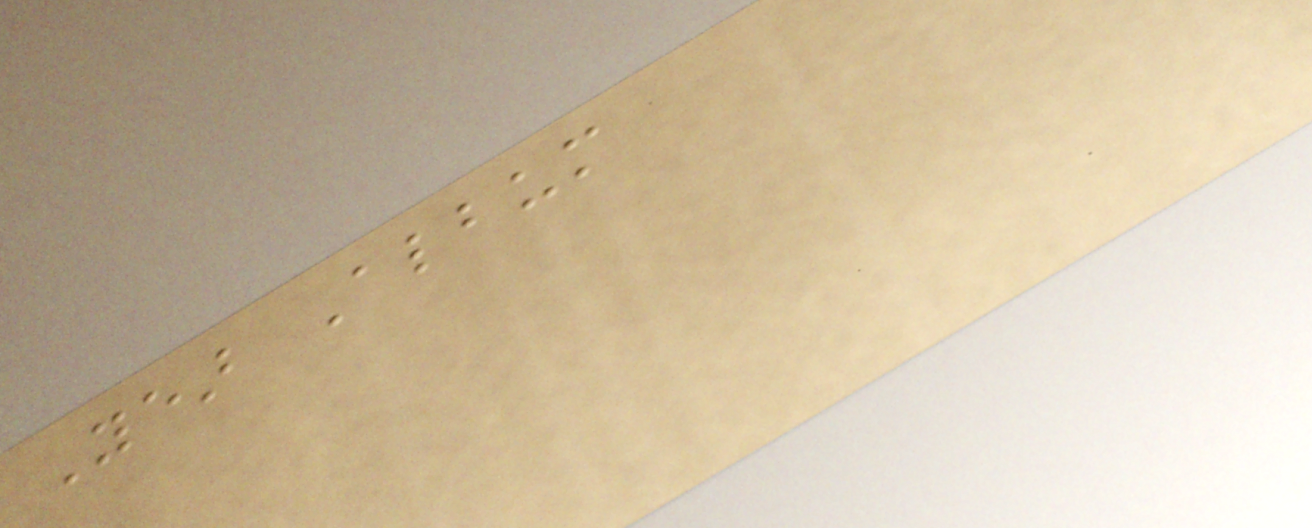Year Album
